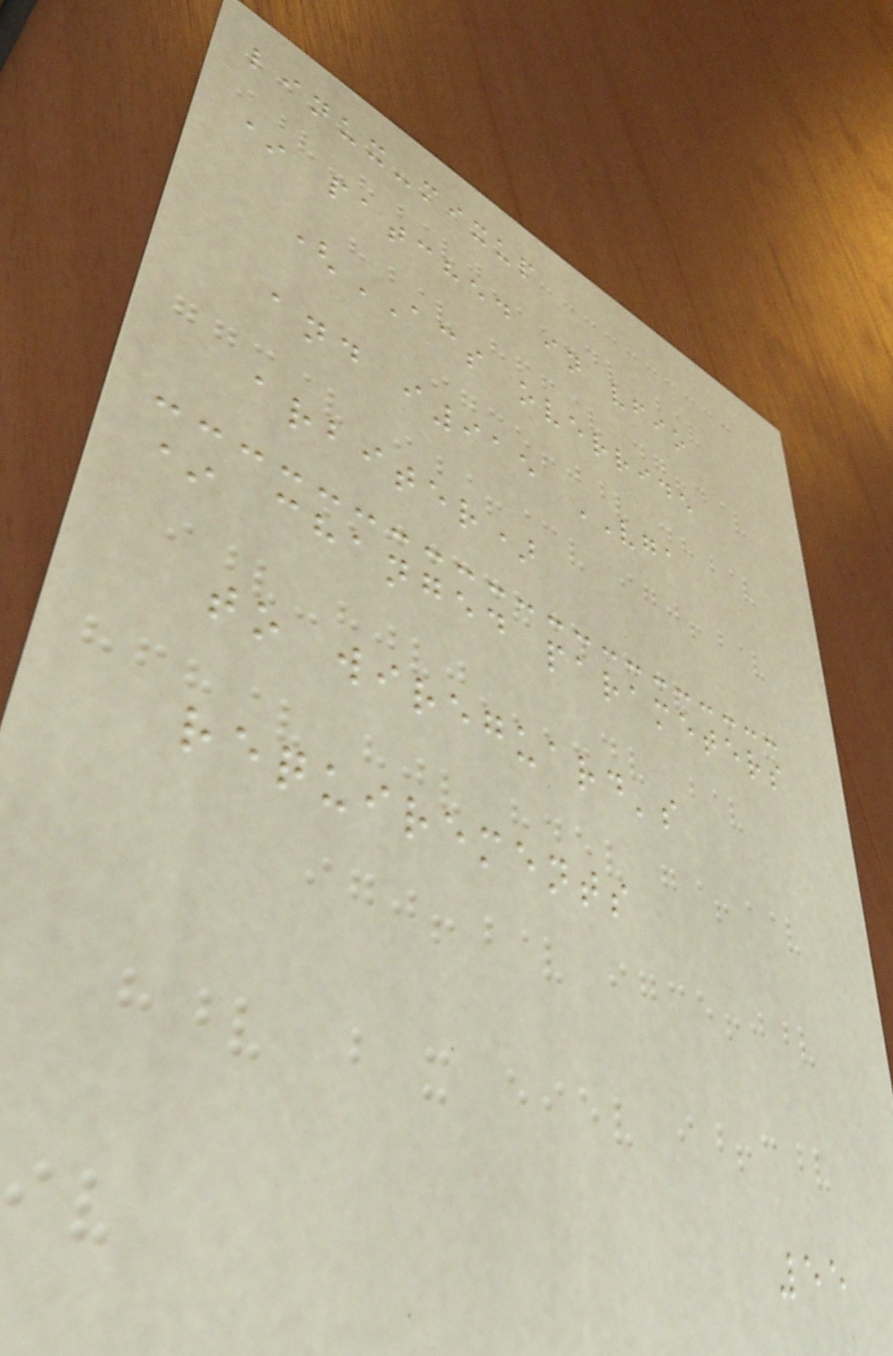linux-mixup
* patched in vfio
(ACS override
and i915 VGA
arbiter)
* changed parameters
to wireguard's
requirements
55
